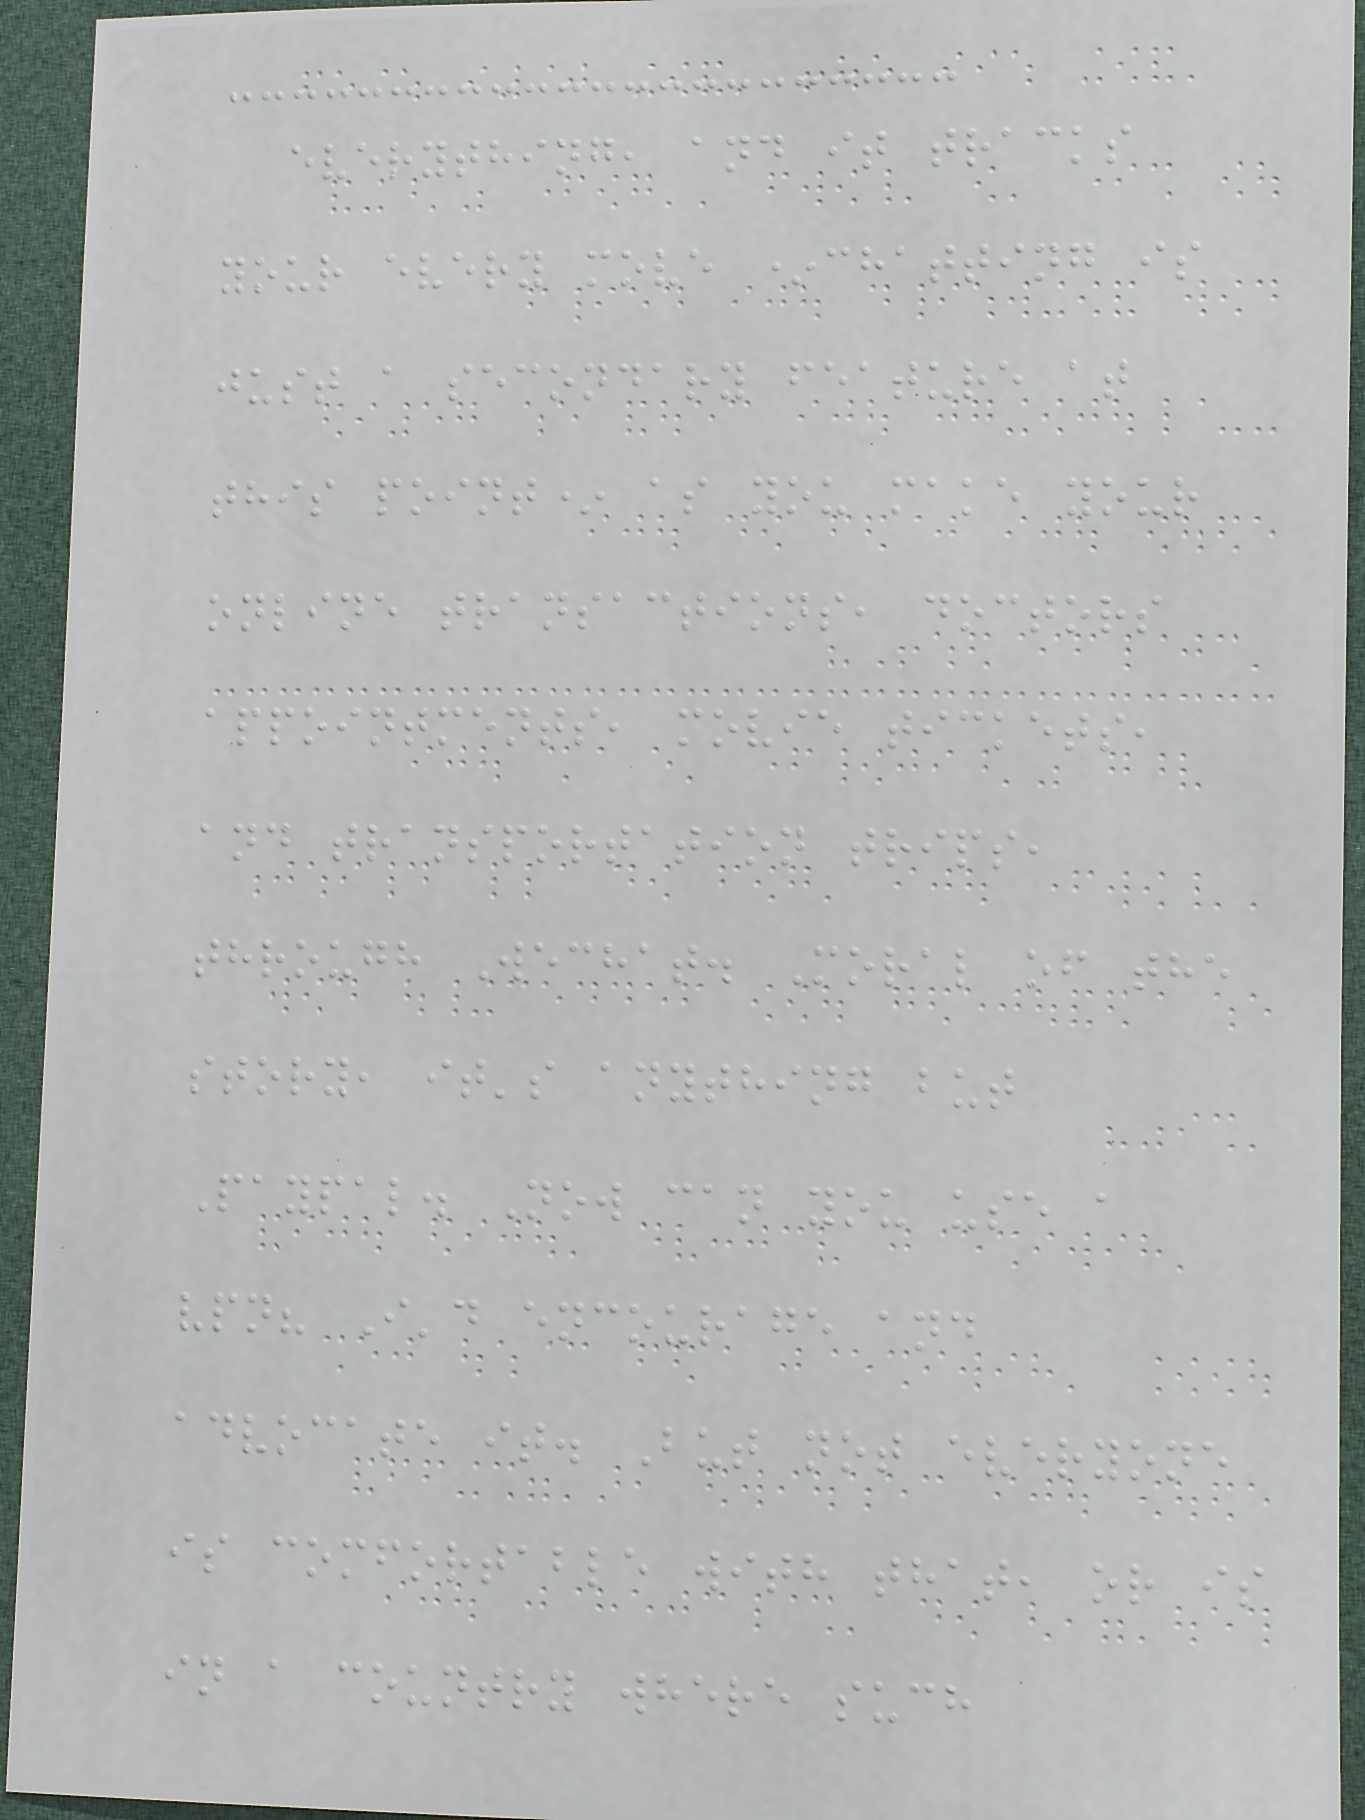everything, and it tracks
your every move *chatting is
just a secondary feature at
this point* as you make your
online transactions, doctors
appointments, movie tickets,
and transportation trips,
through Wechat. Moral of the
story, it's anything but
Paypal. Now can you use a
vpn? I'd encourage and
advocate it. But not everyone
is comfortable with that, or is
in a country where such
